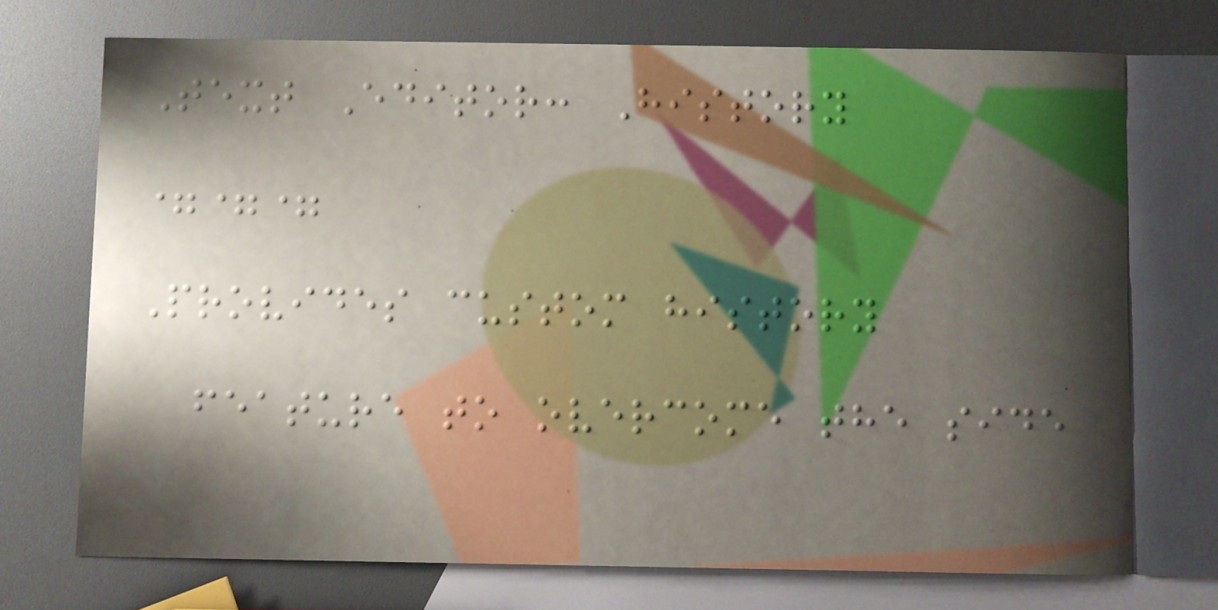Text Editor: History
===
Provides custom history
feature to overcome the side
